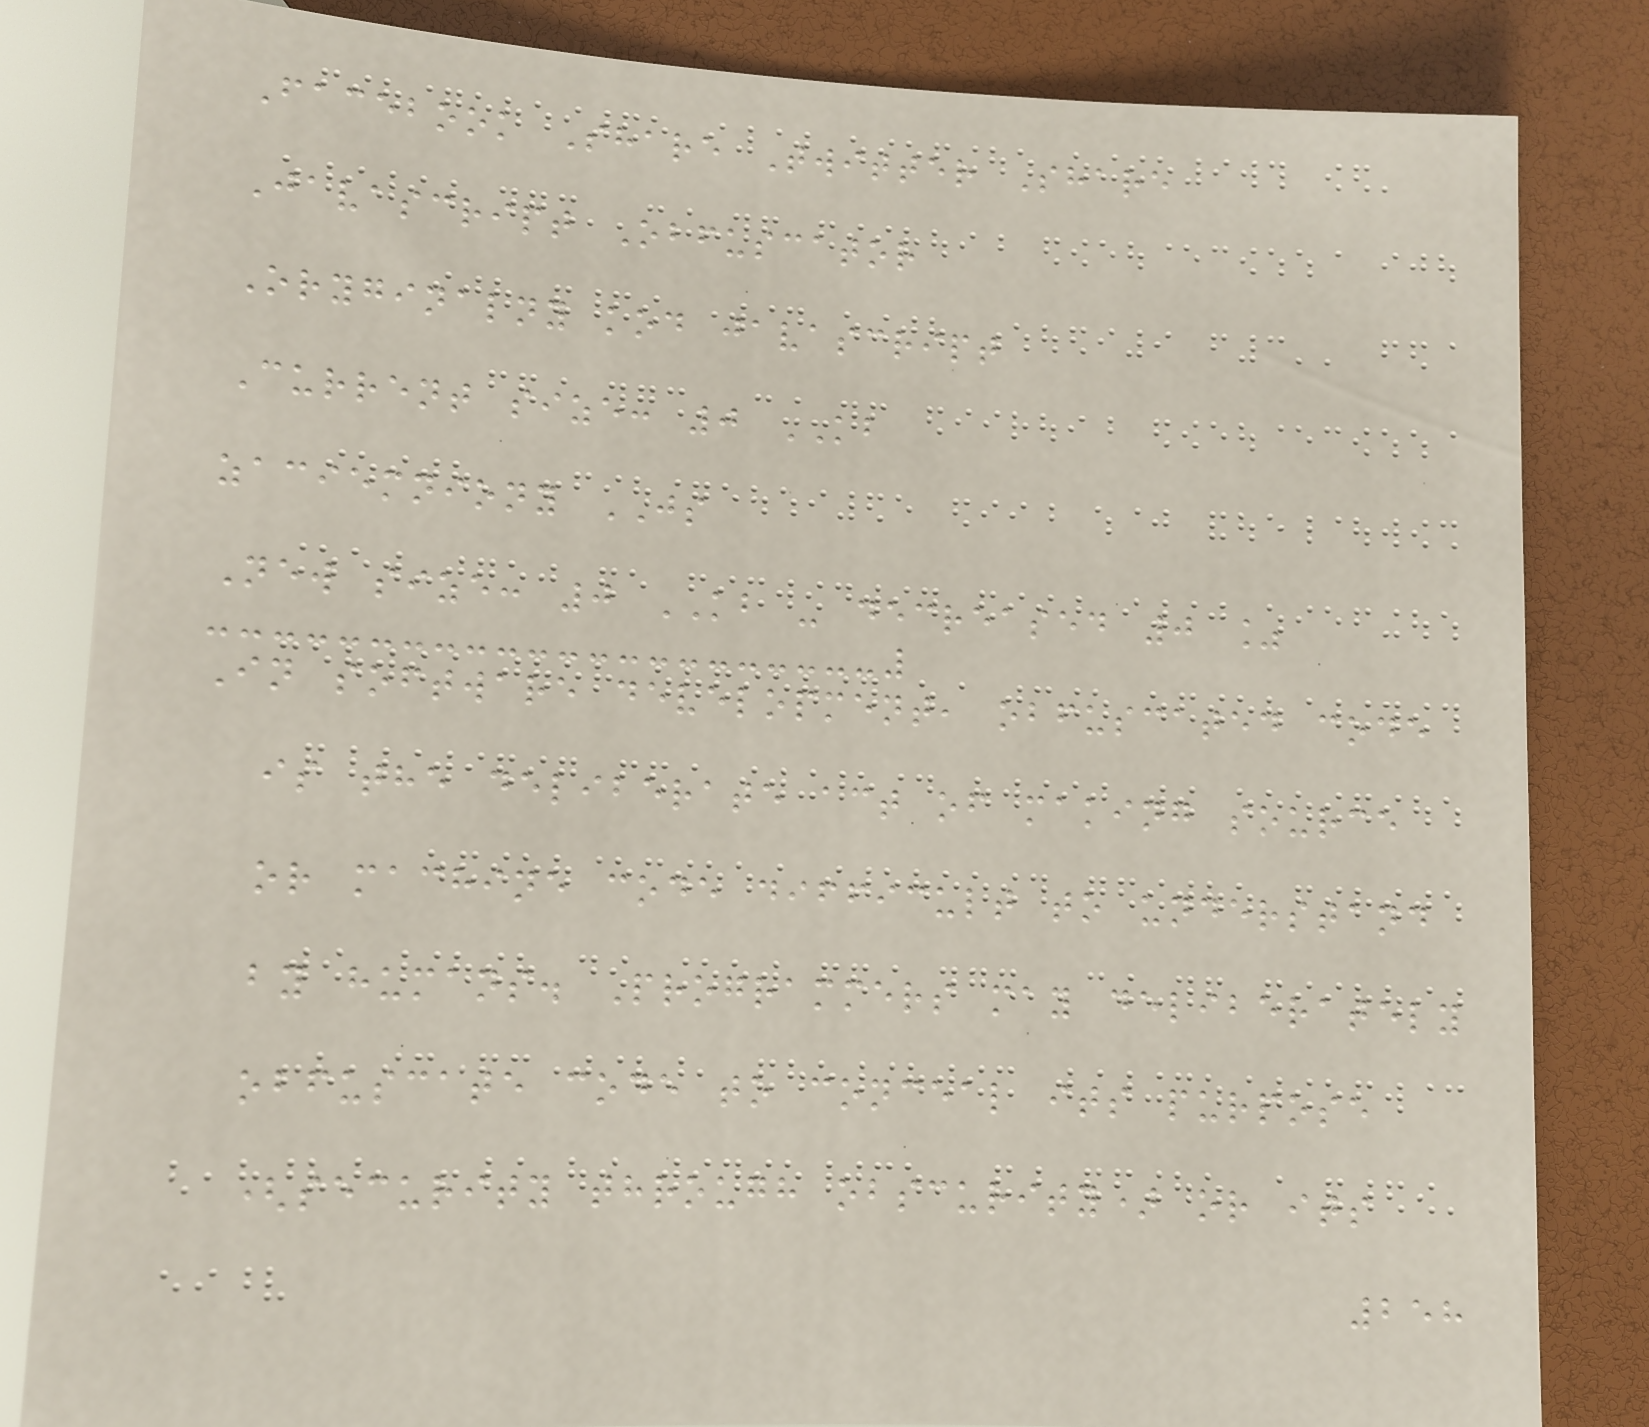Facebook Share Twitter Share
Javascript Obfuscator
Oryginalny kod javascript
Current size: 0 KB
zaciemniony JS
New size: 0 KB - decreased 0 %
In software development, obfuscated code
is the deliberate act of making source
or machine code difficult to understand
by humans. Programmers may deliberately
obfuscate code to conceal its purpose
(security through obscurity) or its
258
